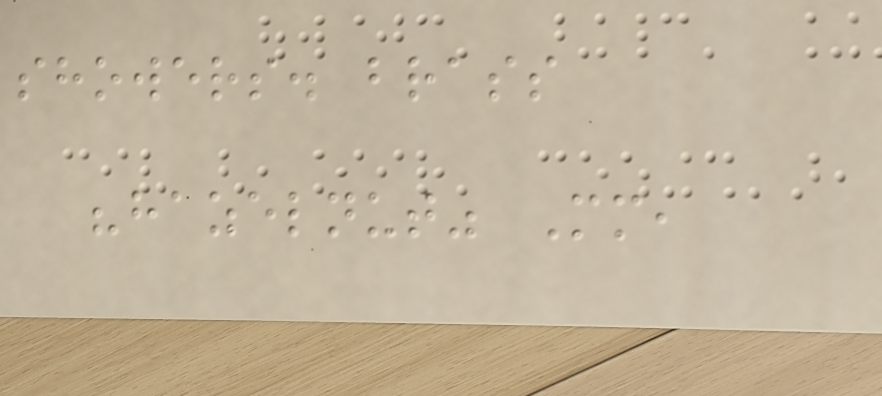showers. brass
"hazelnut" Mm,
